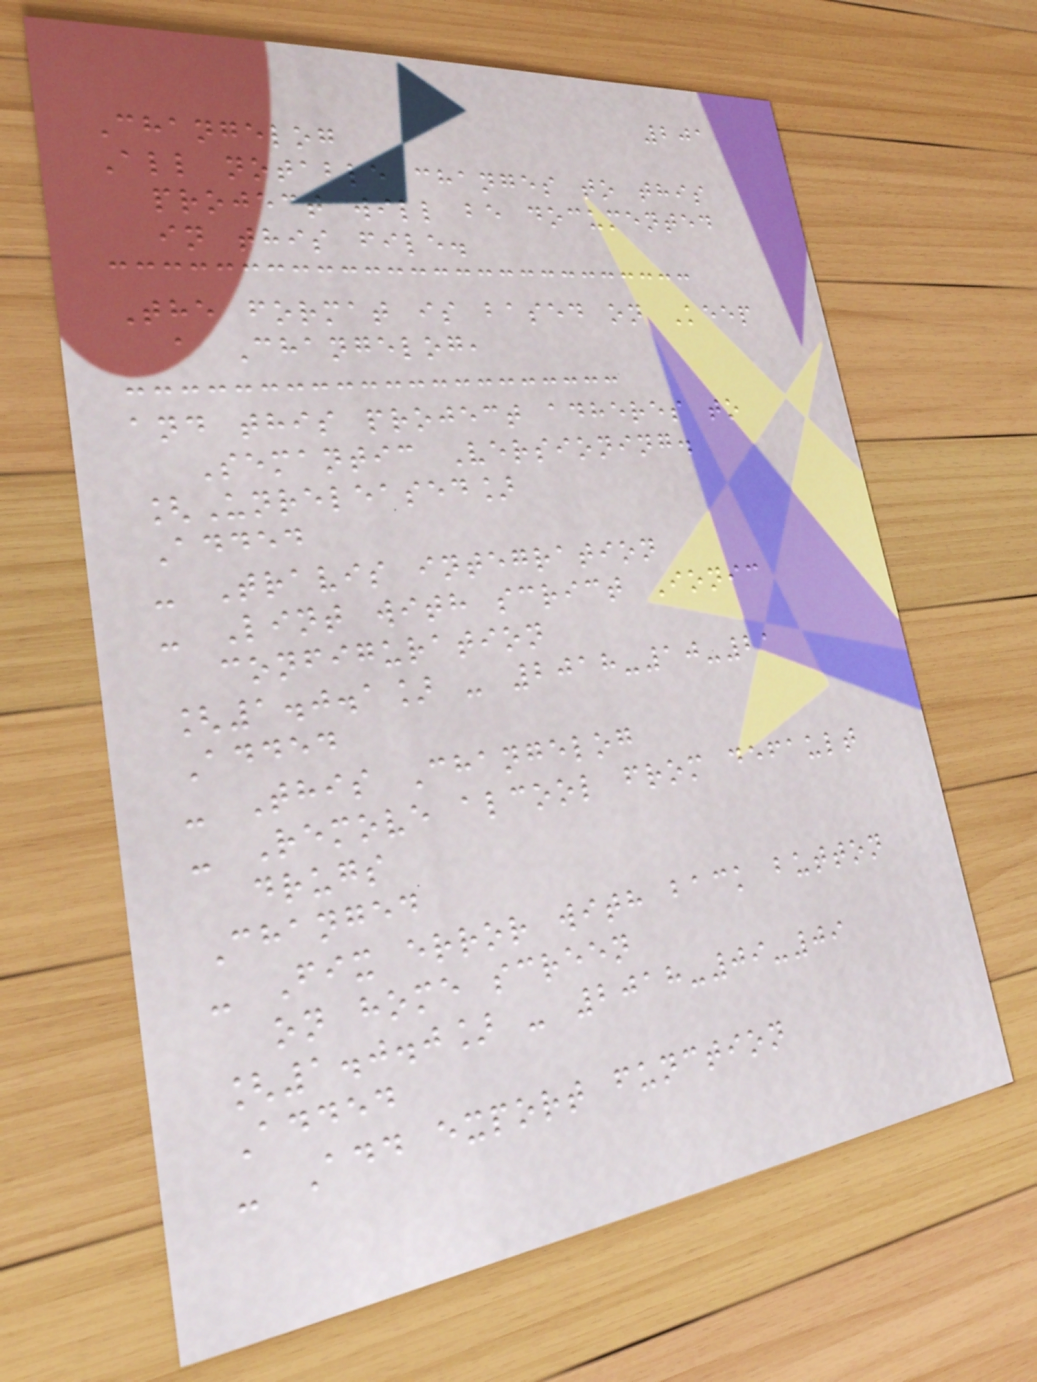201
Changelog
All notable changes to this
project will be documented
in this file.
The format is based on Keep
a Changelog,
and this project adheres to
Semantic Versioning.
[Unreleased]
Added
- Travis integration
- Lint with scrict Ionic
configuration
[1.0.1] - 2018-10-21
Added
- This Changelog
- Remove alcool from default
drugs
Changed
- Fix error with back button
on home screen
[1.0.0] - 2018-09-09
Added
- Add export function
